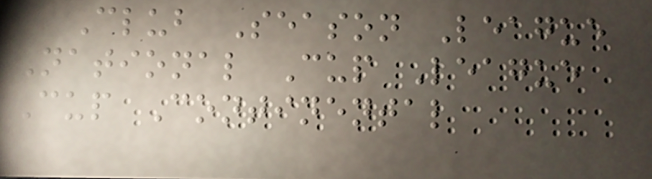Club Season League
National Cup League
Cup Continental
